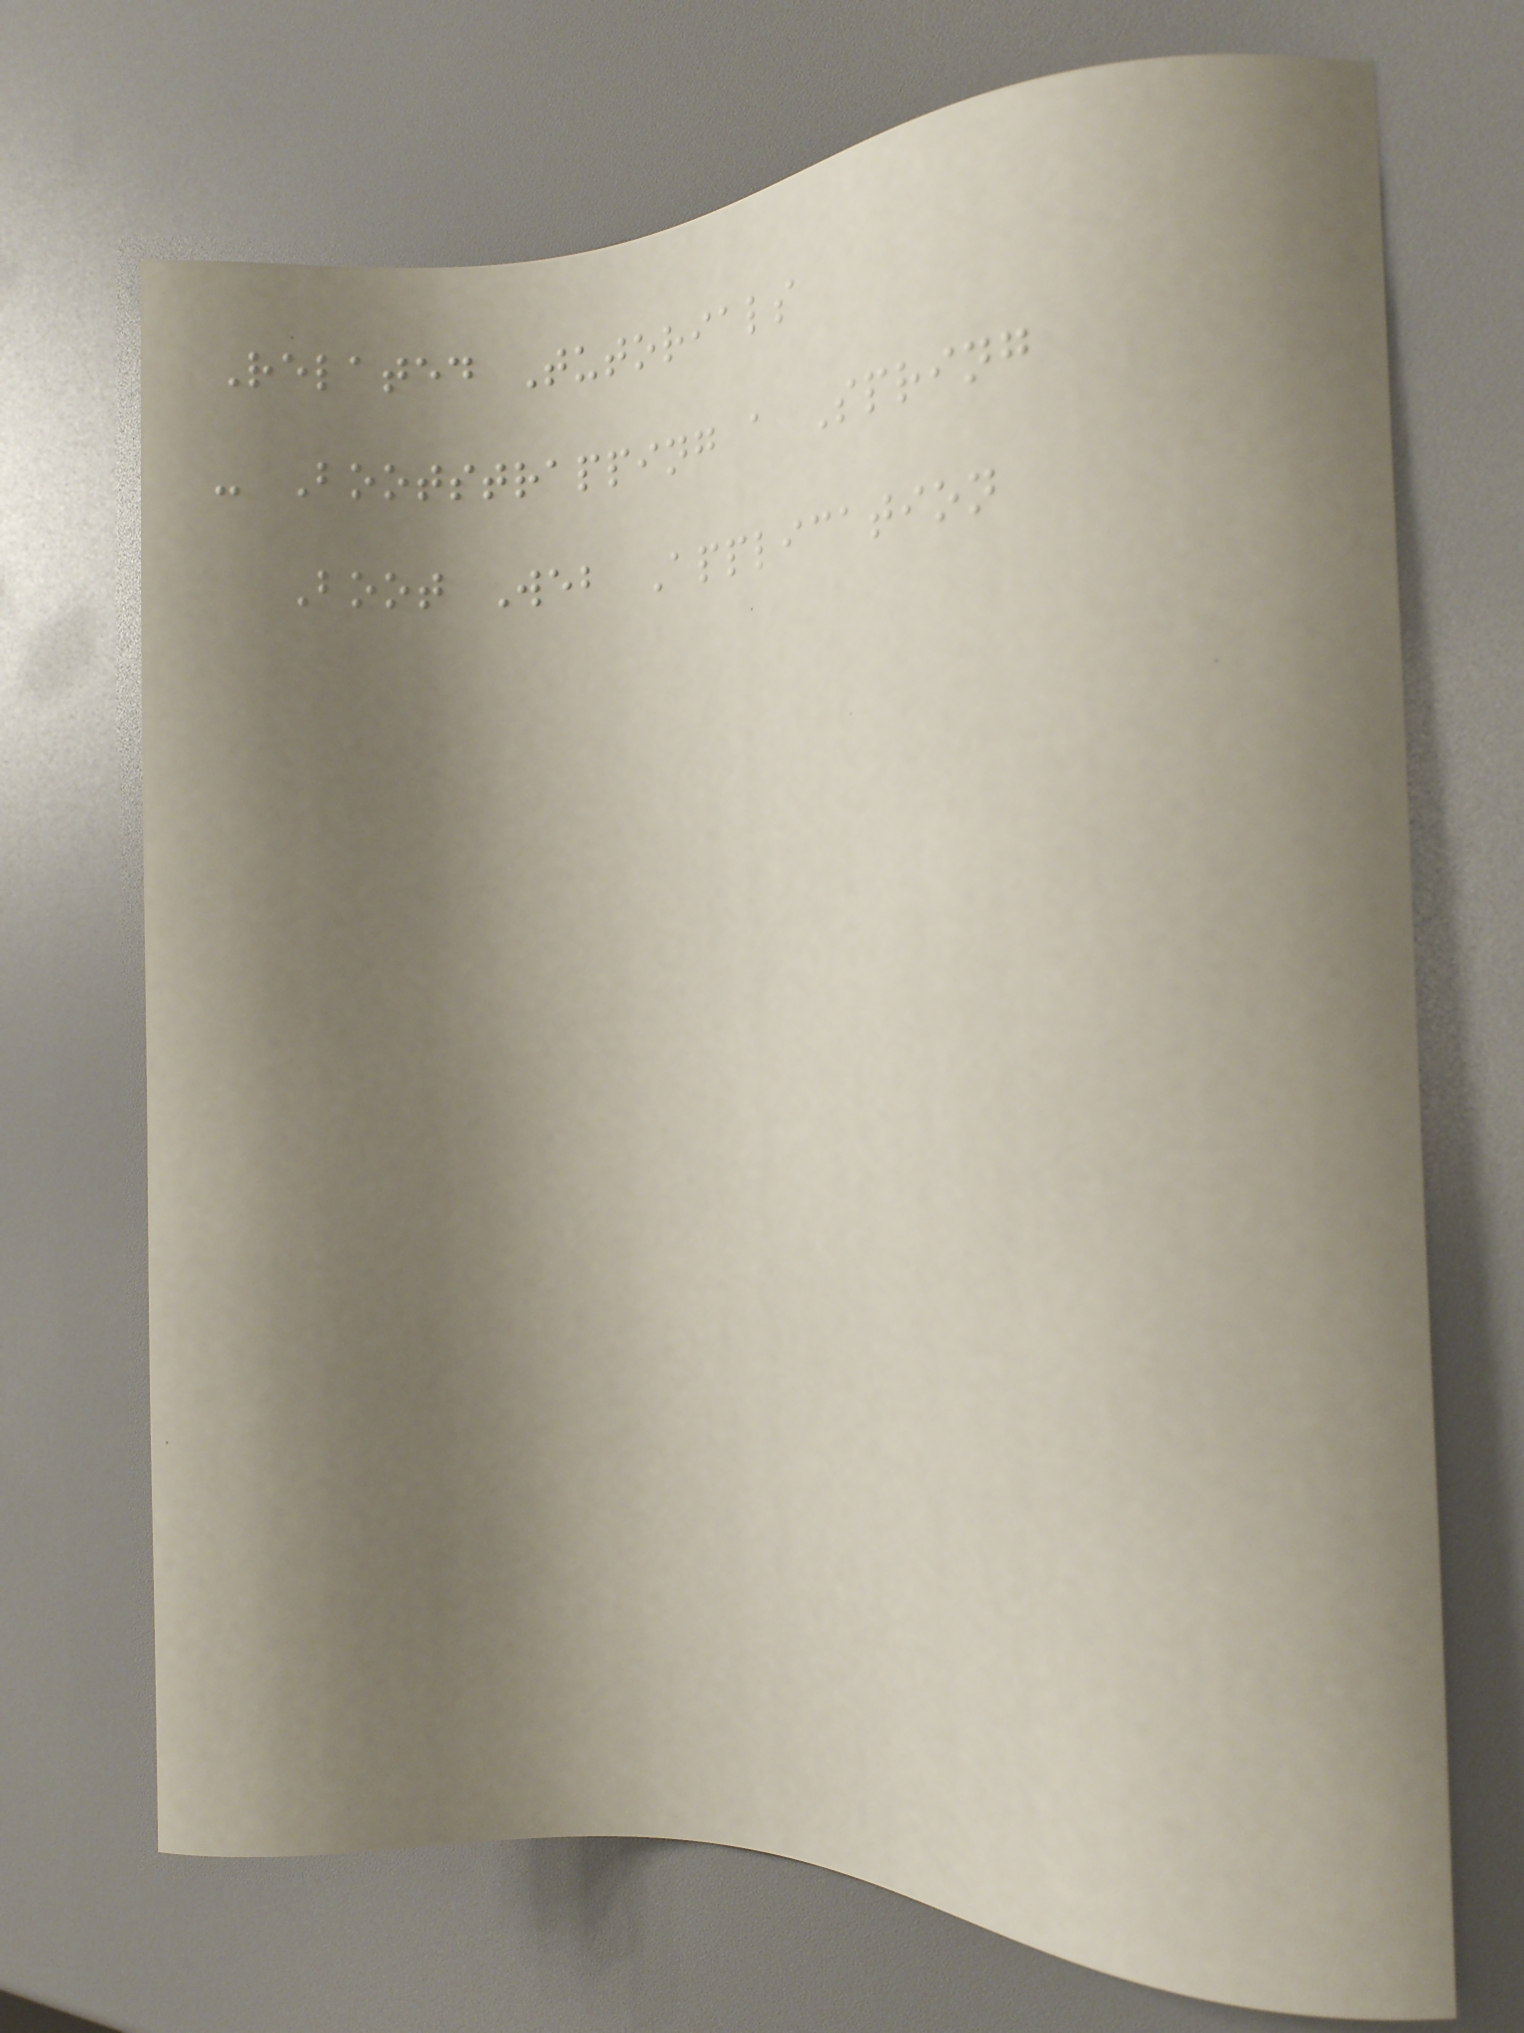Related Tutorials
- Bootstrapping a Spring
Boot Web Application
